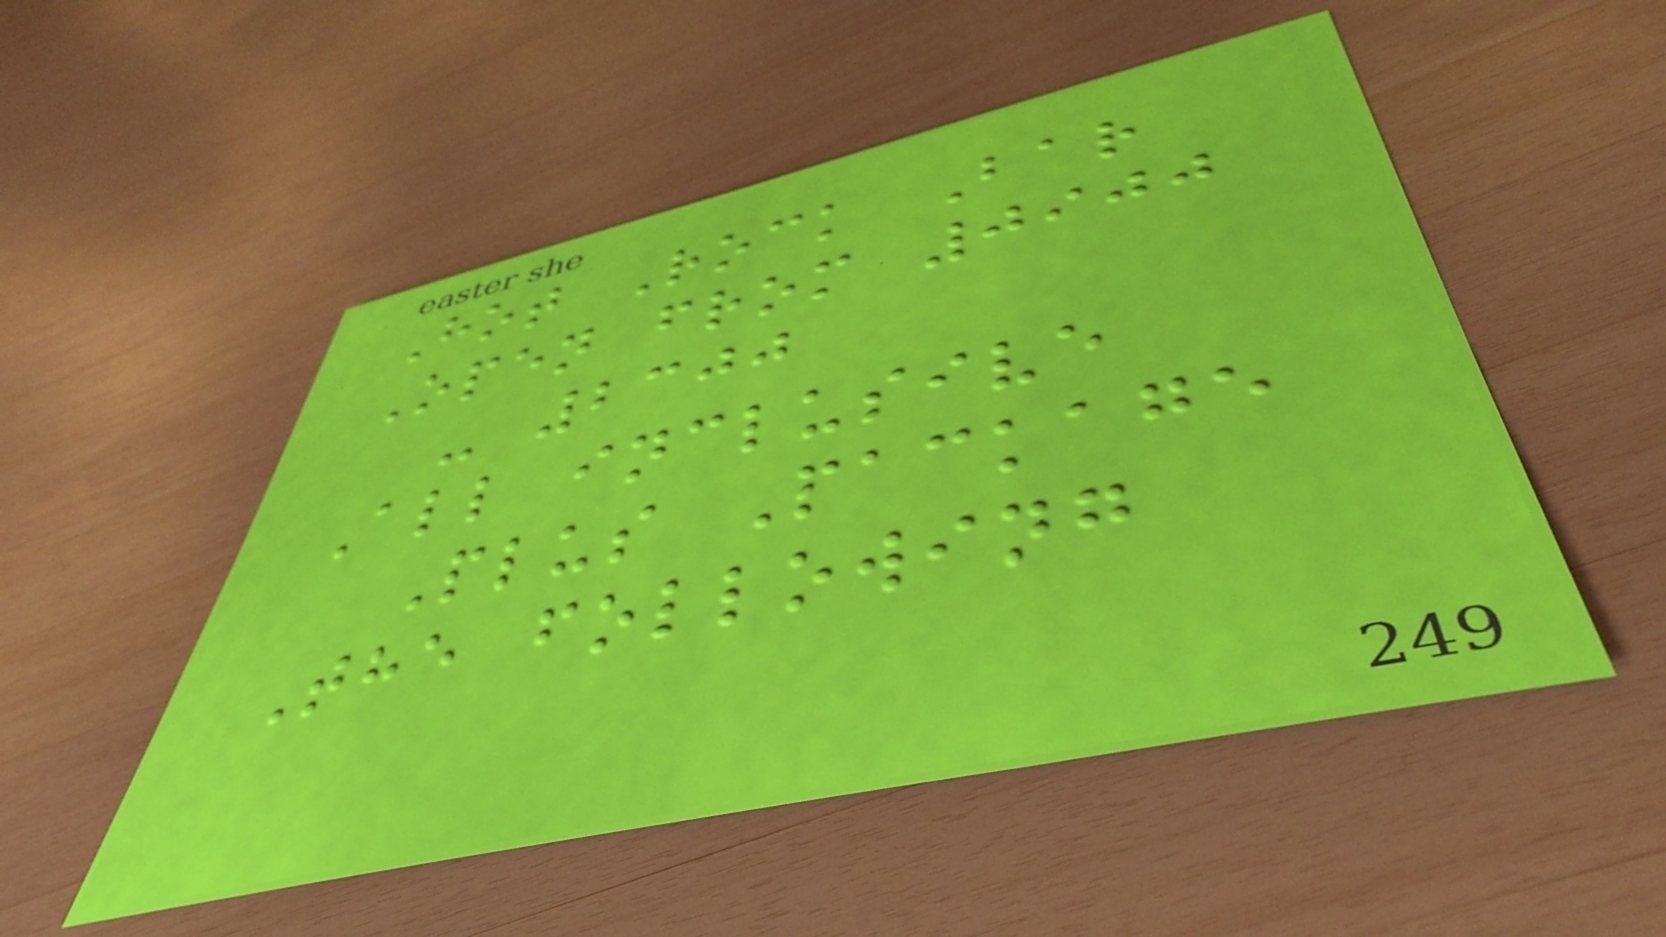Hot Rock Bar
Open from 0900
- 2300
All inclusive
Plus Package
The following
